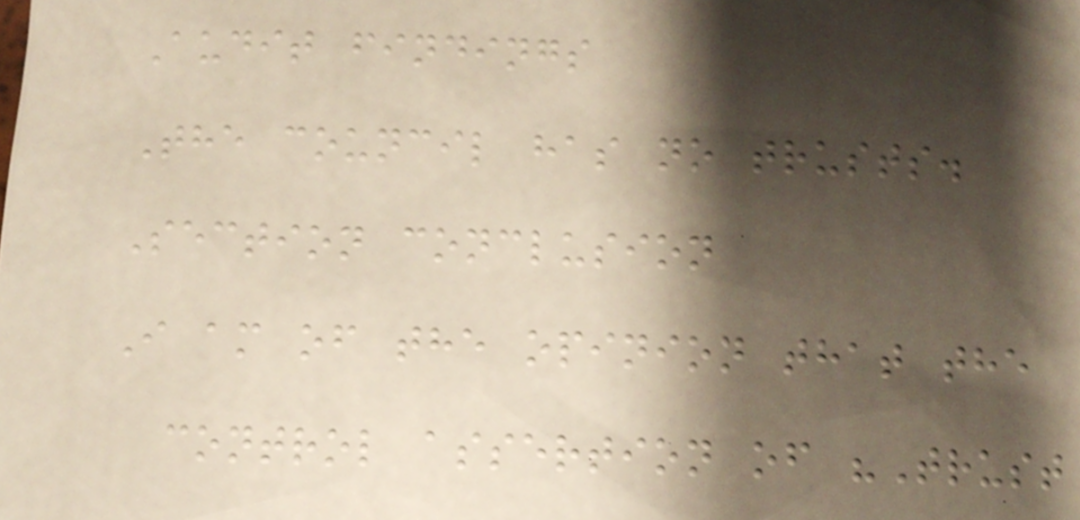Audit findings
The council has no trusts.
Section conclusion
I am of the opinion that the
control assertion of "Trust
